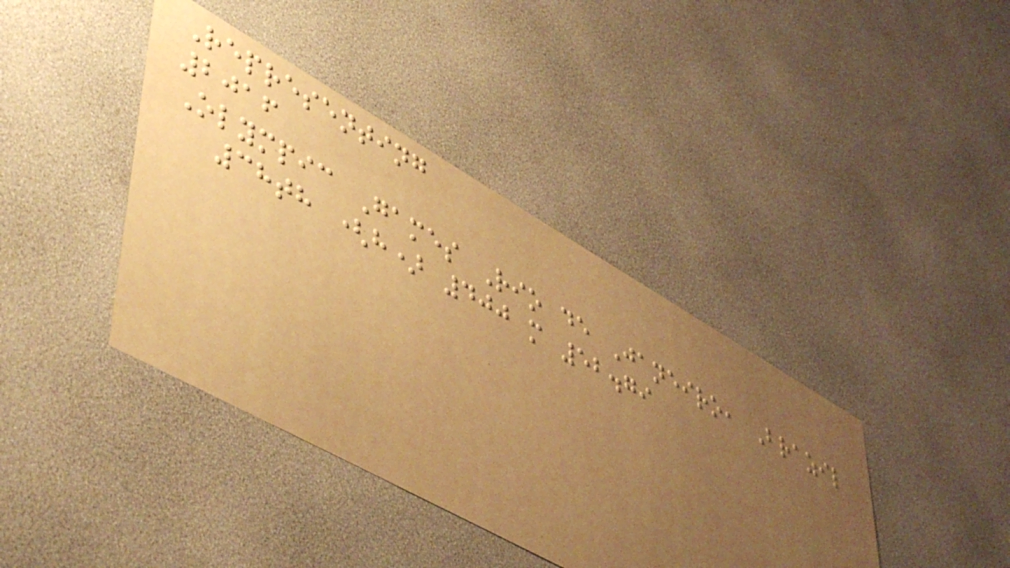Representing
2016
Olympic Games Rio de Janeiro, Brazil
38th (h) 400 m 52.79
